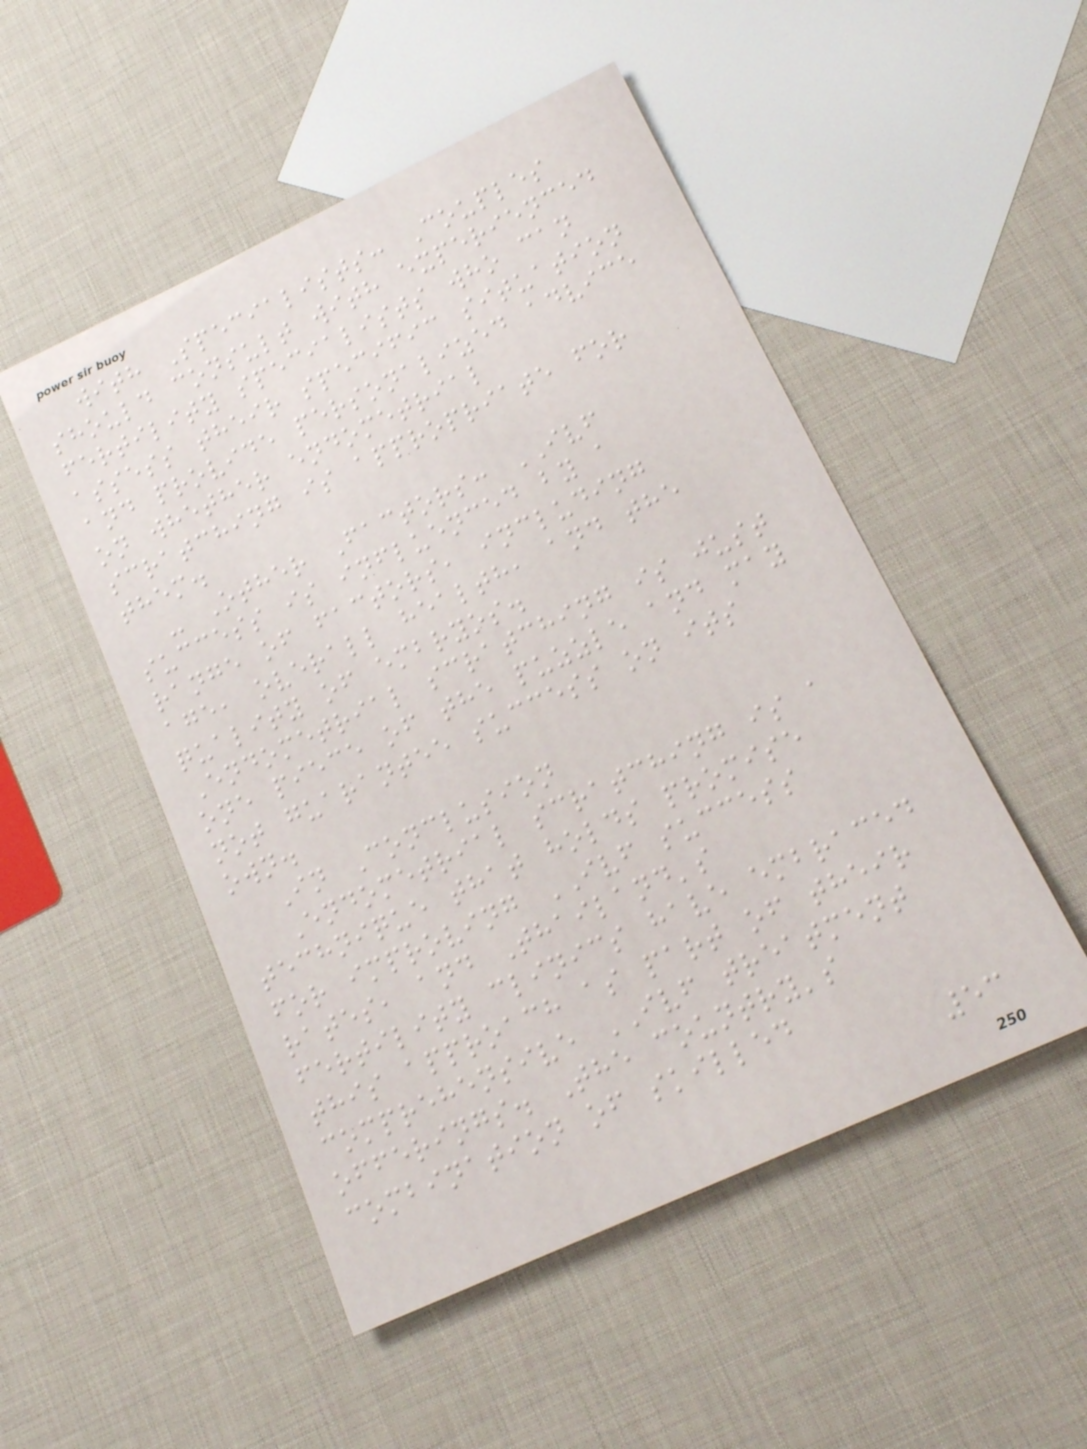with Specialists: Couples
should consult with experienced
fertility specialists who can
assess their specific situation
and provide personalized advice
on whether endometrial
scratching is appropriate for
them.
- Other Factors: IVF
success is influenced by a
range of factors, including
age, overall health, and the
quality of embryos.
Endometrial scratching is just
one piece of the puzzle and may
not guarantee success on its
own.
In Conclusion
Endometrial scratching is a
technique that holds promise
for improving IVF success
rates, and Thailand's
fertility clinics have embraced
this approach as part of their
comprehensive IVF treatment
offerings. The country's
combination of skilled
53
